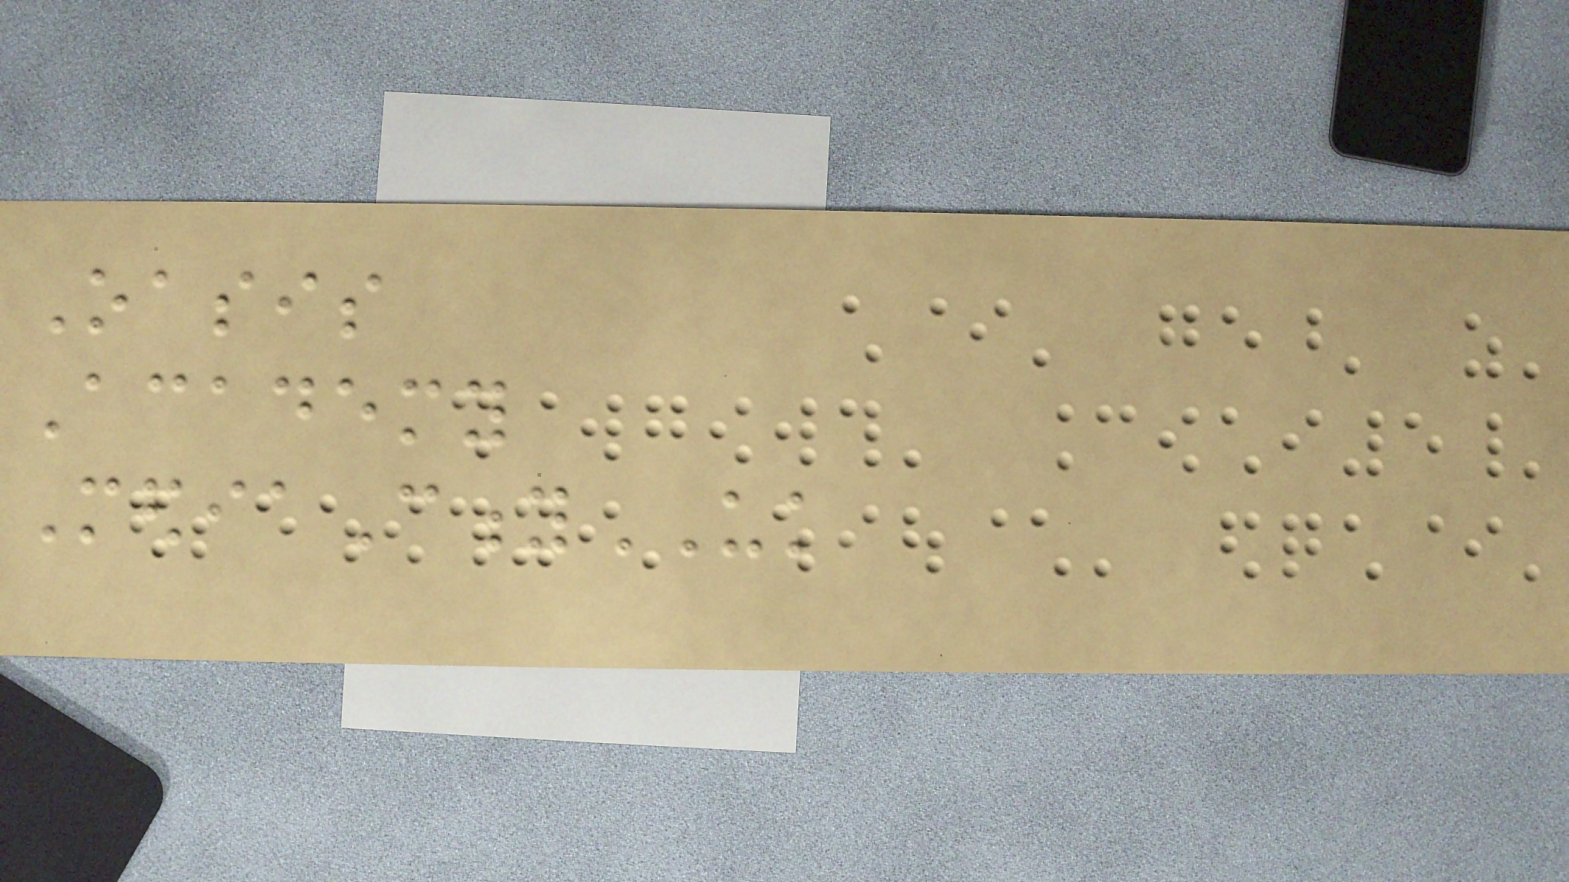Oasis
Academy
MediaCityUK
